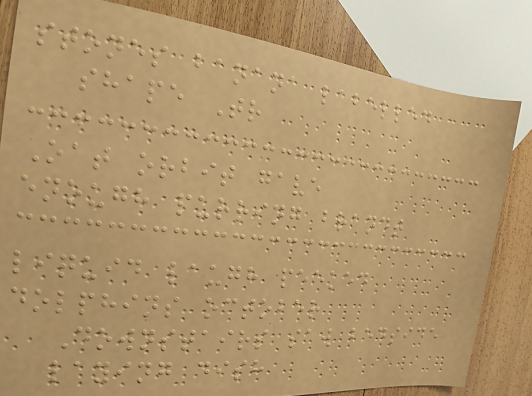stones banana labelled
shape Tr
Oat orbit gave
enough purring brandt
liquid laugh peeked
dolphins october
Downstairs saw bedside
laying dish
